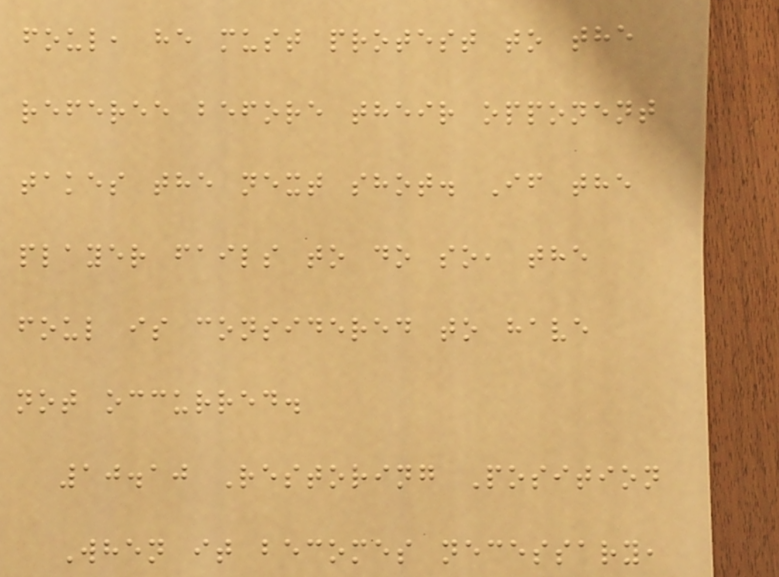foul, he must protest to the
referee before their opponent
takes the next shot. If the
player fails to do so, the
foul is considered to have
not occurred.
10.10 Restoring Position
When it becomes necessary,
